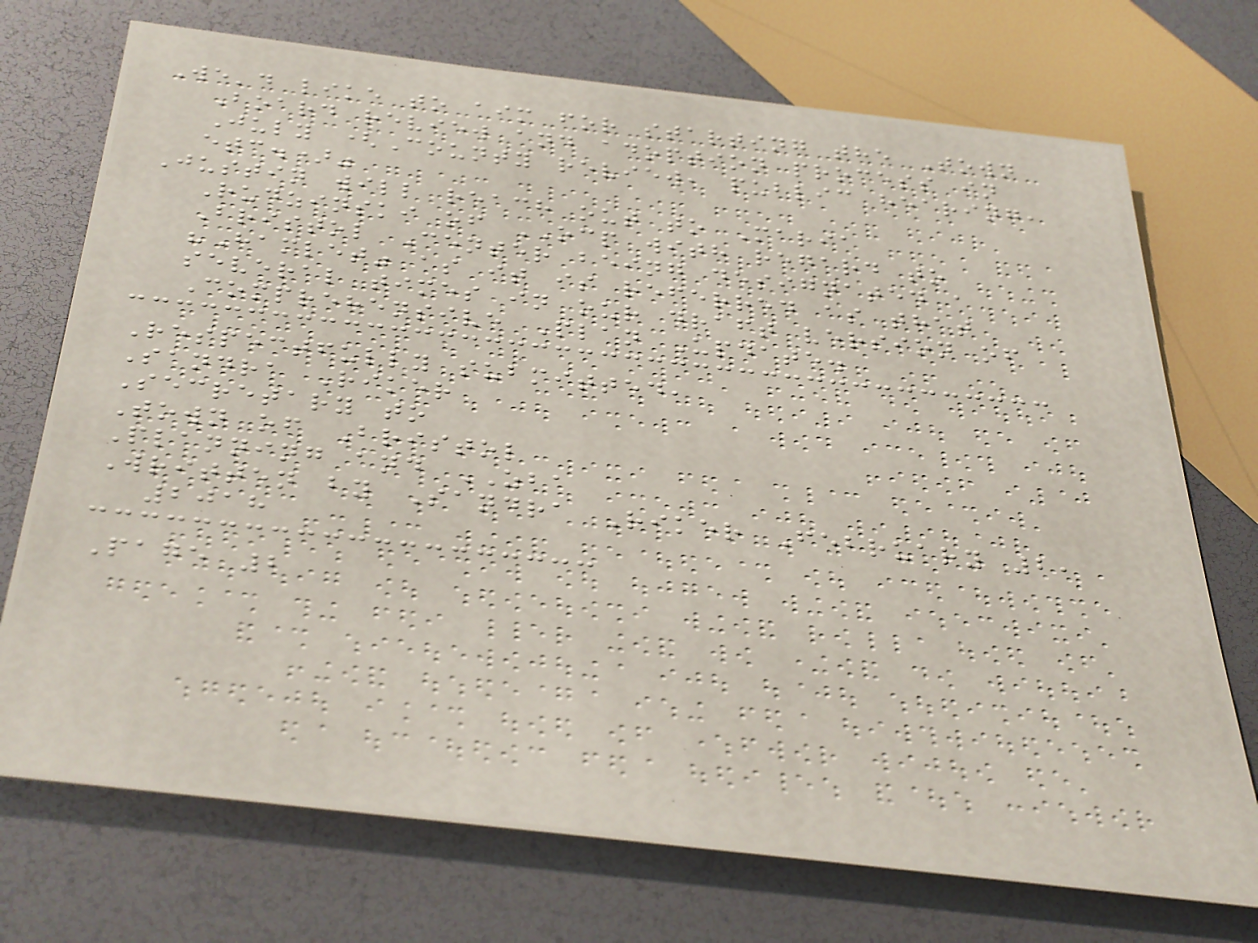We'd like to aim for starting the Town
Board review and adoption process in
July (County review, public hearing,
etc.)"
Justin will reach out to Maria
Rudzinski of OCP with regard to
Bristol Center being designated a
"Hamlet" as it is referred as that
several times in our draft version of
Comprehensive Plan Update.
Respectfully submitted,
Sandra Riker
Secretary to
Town of Bristol
Planning and ZBA
Written by Sandra Riker February 2,
2018
Page 2
